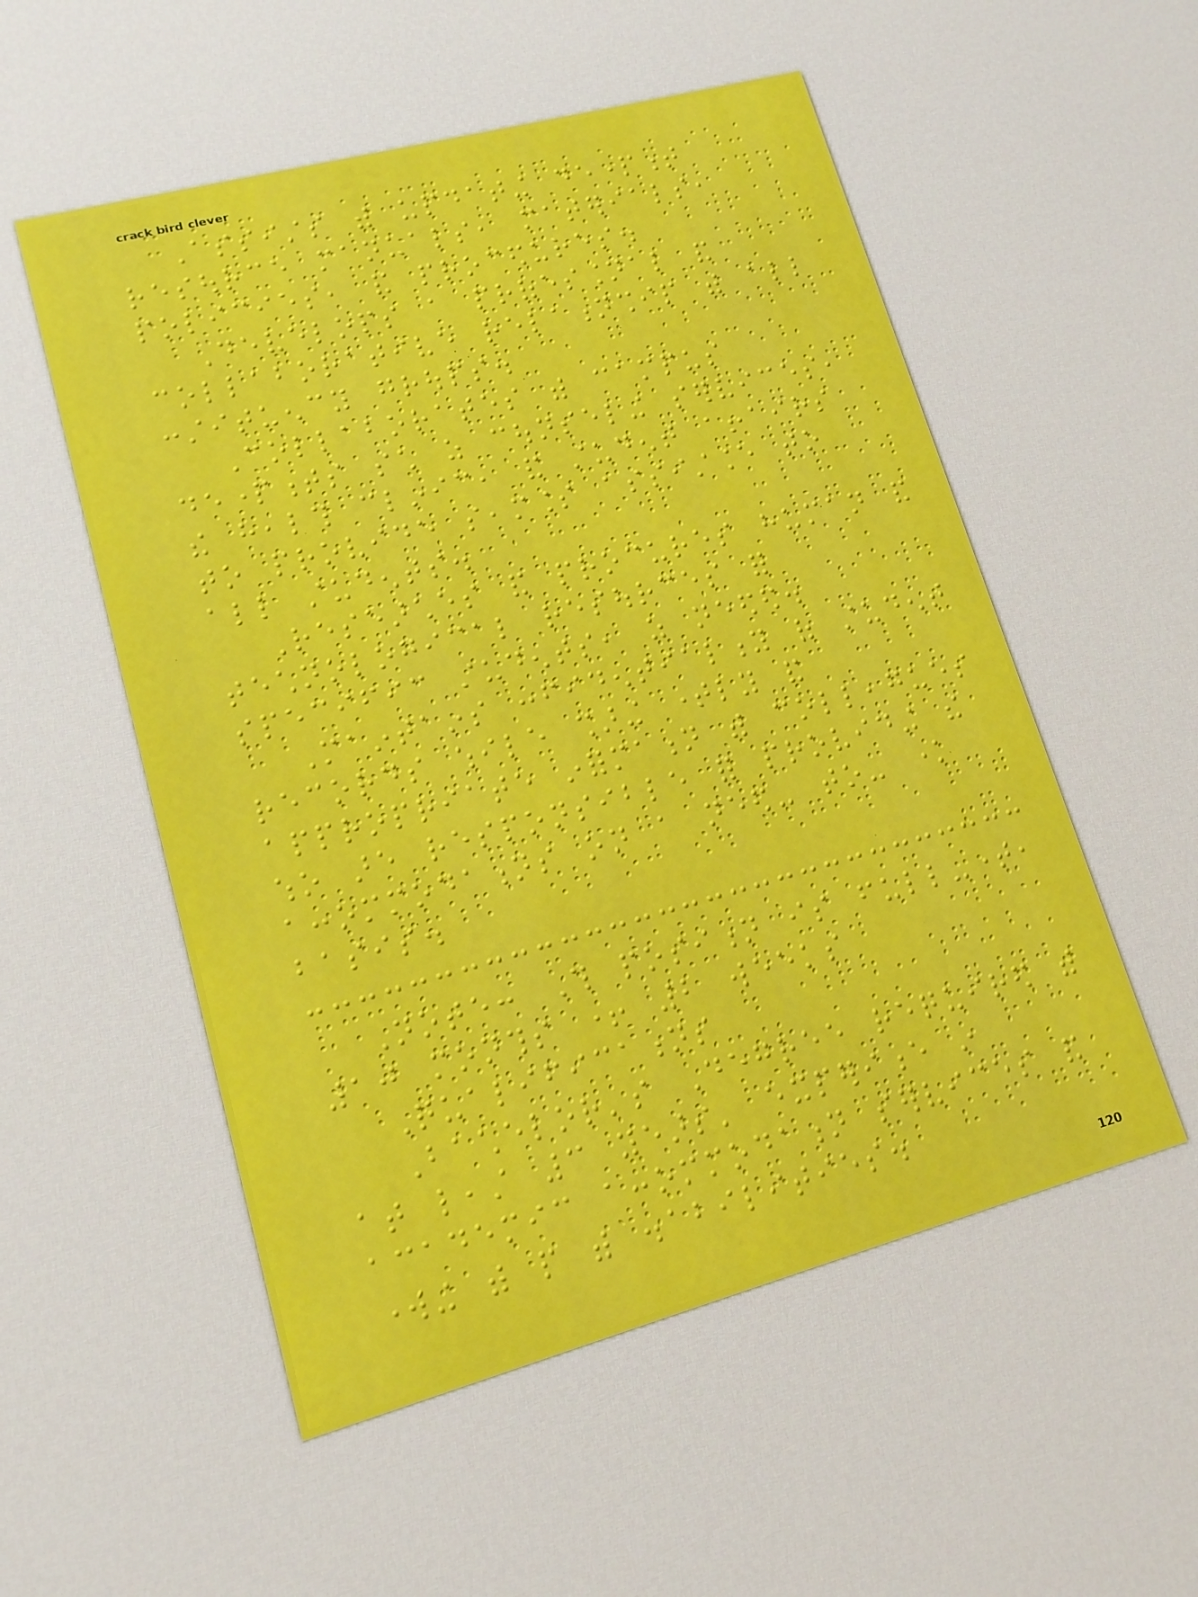Assists with updating department
resource manuals, materials,
policies, and procedures.
Develops a professional and
collaborative relationship with all
constituency groups.
Collaborates with campus
departments such as counseling services,
the health clinic, and student affairs
to provide seamless assistance to
all students.
Researches and procures human and
technological resources for
specific students, as needed.
Maintains confidentiality of student
records while sharing timely and
appropriate information with colleagues
who are responsible for providing the
accommodations on a need- to- know
basis.
Note: This position is full-time,
10 months + 2 weeks
Qualifications
Bachelor's Degree required with
at least 3 years' experience in
academic accommodation services and
working with people with disabilities.
